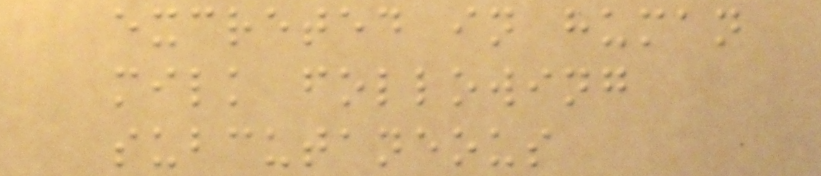excreted in human
milk following
subcutaneous
